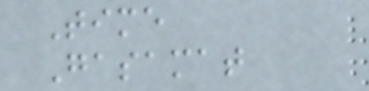Time
Gasamat
